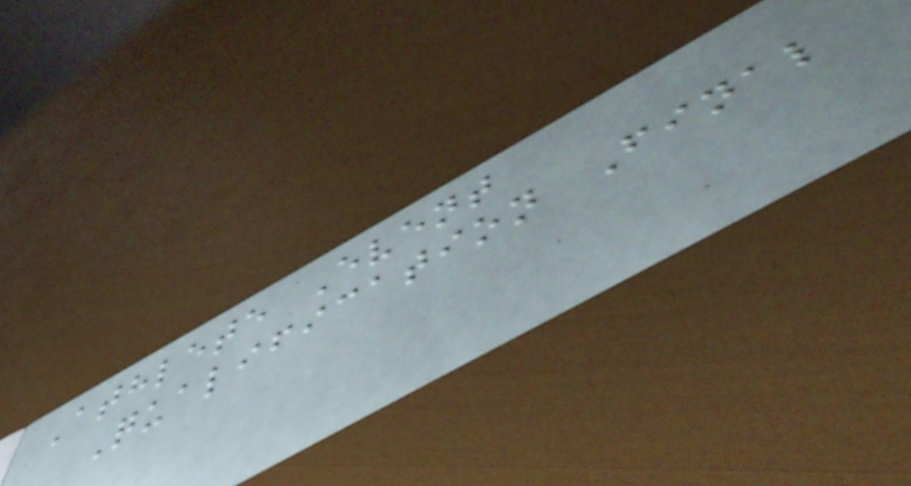Athlete Event
Qualification Final
